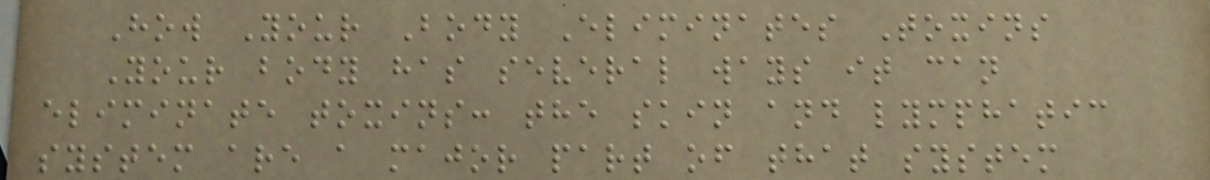How Your Body Eliminates Toxins
Your body has several ways it can
eliminate toxins: the skin and lymphatic
system are a major part of that system
